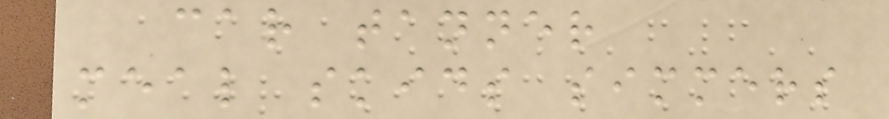car tanner
meal skids simmers
